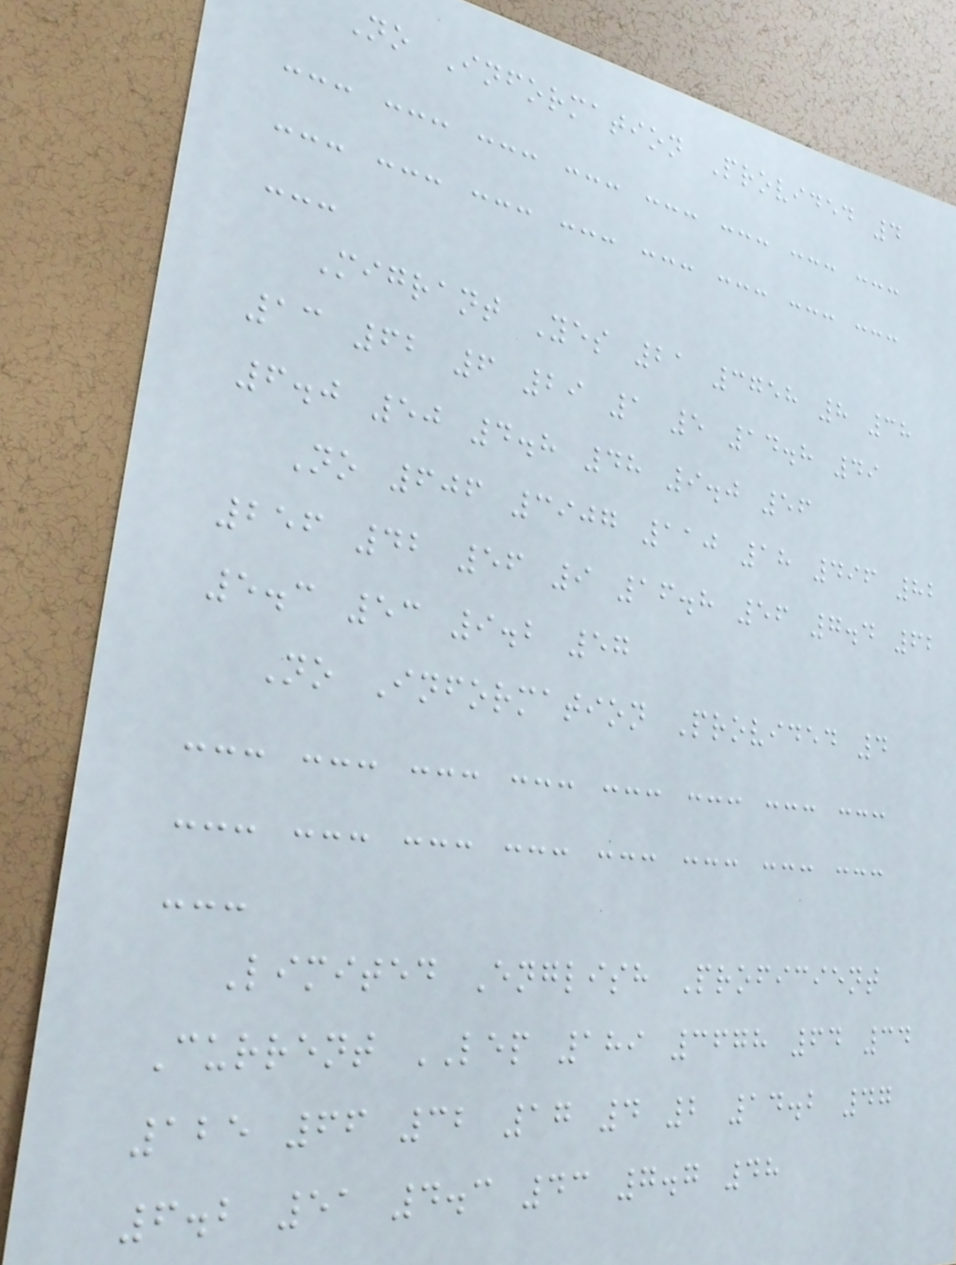No Information Provided 4
--- --- --- --- --- --- --- ---
--- --- --- --- --- --- --- ---
---
Migrant Yes 21 3758 8 38
13 62 6 29 1 5 14.8 49
6.0 50 4.8 48 9.0 56
No 606 3907 110 18 496 82
256 42 56 9 16.8 56 7.4 62
5.3 53 9.2 57
No Information Provided 4
--- --- --- --- --- --- --- ---
--- --- --- --- --- --- --- ---
---
Limited English Proficient
Current LEP 189 3678 64 34
125 66 32 17 4 2 14.2 47
6.2 51 4.3 43 7.7 48
